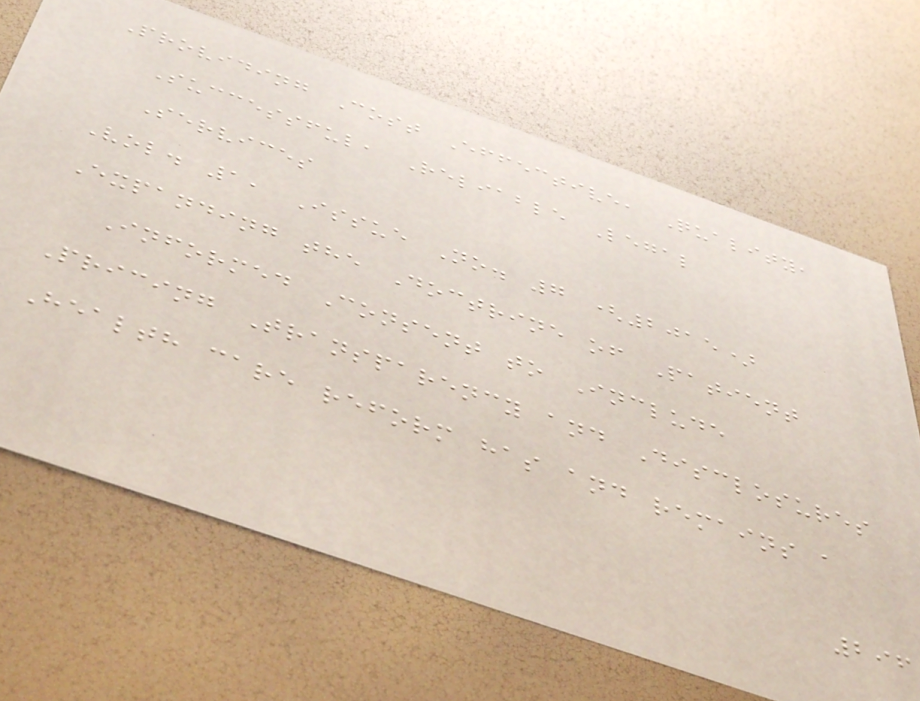Providing Cost Effective, Quality,
Successful, Reliable Legal
Services
Vol. 1, Issue No. 7 (2015)
Expanding the Doctrine of Patient
Informed Consent to Include
Pricing Transparency and Disclosures
Health care reform has and remains a
296
